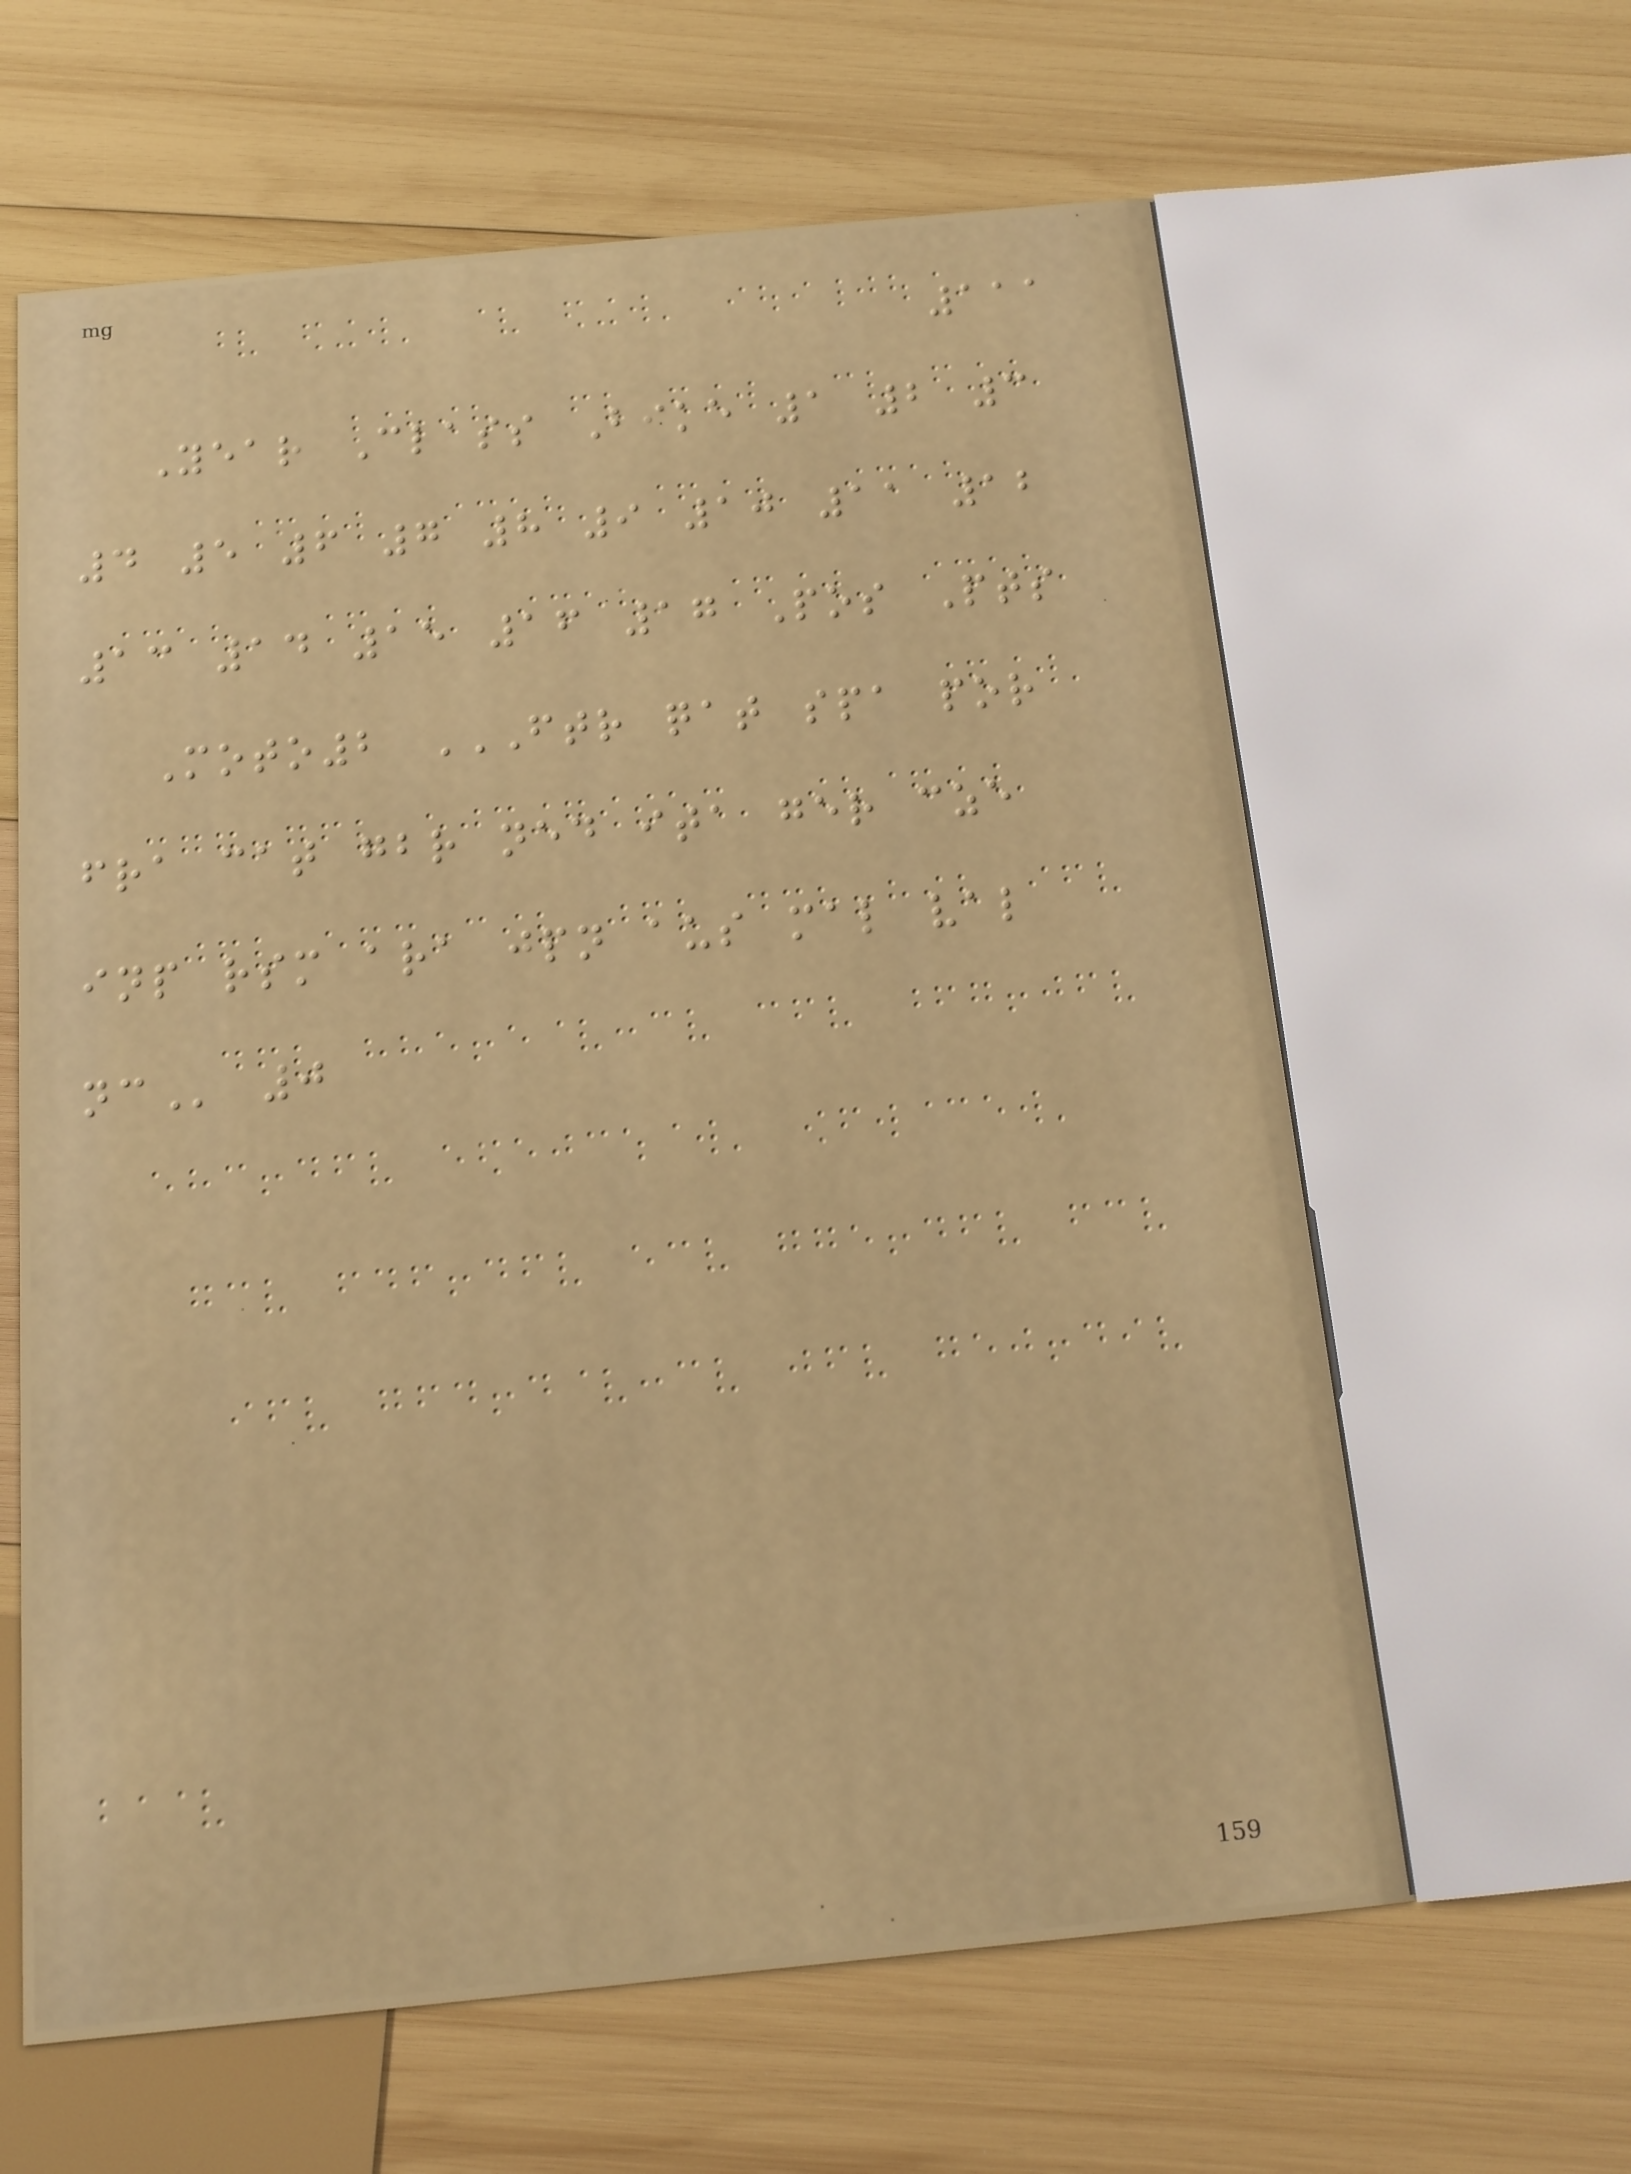111
Year Class Bike 1 2 3
4 5 6 7 8 9 10 11 12
13 14 15 16 17 Pos Pts
Moto2 FTR QAT SPA POR
FRA CAT GBR NED ITA GER CZE
INP RSM ARA JPN AUS MAL VAL
NC 0
